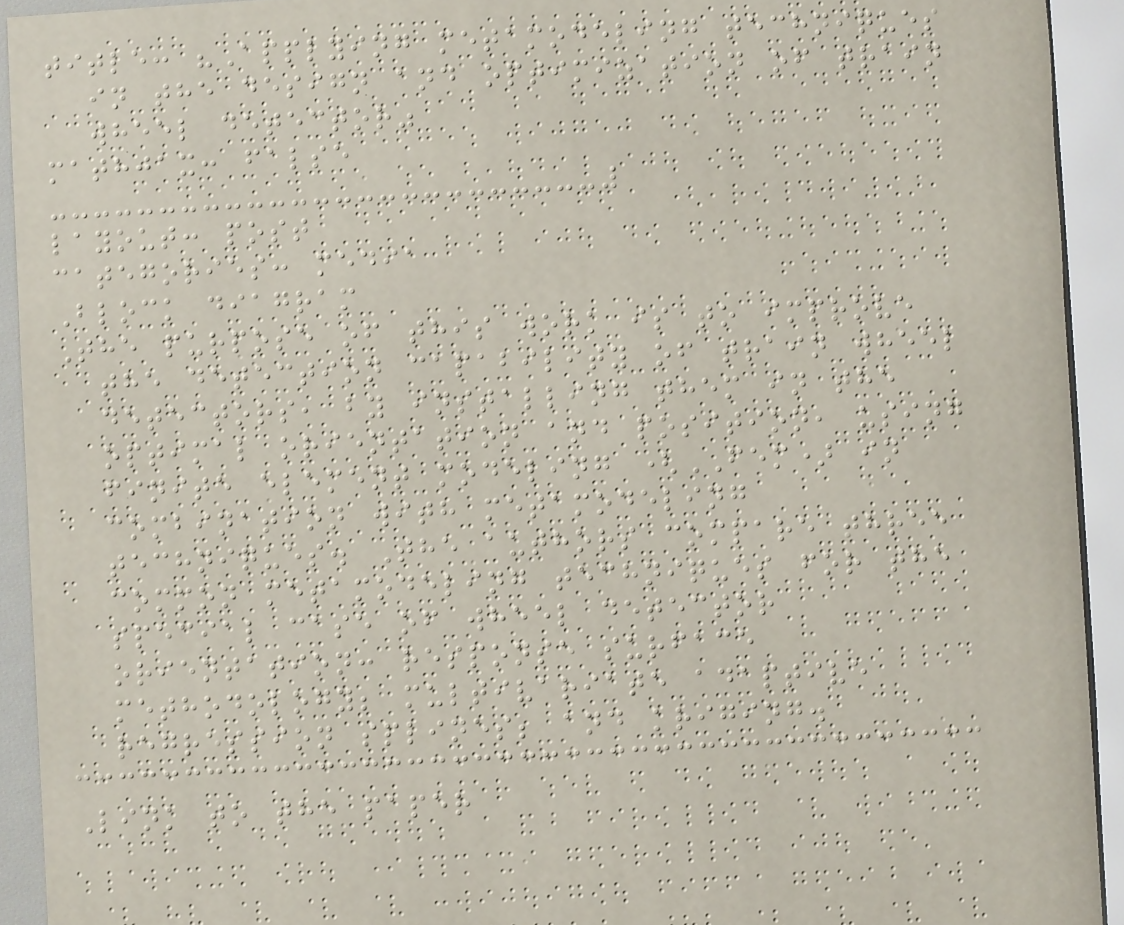title: "Applying metamodeling techniques
in the design and optimization of train
wheel detector"
mathjax: false
layout: post
categories: media
Block diagram
The purpose of this work is to improve
the detection capability of train wheel
detectors, by installing them in the
optimal orientation and position, using
finite element modeling (FEM) in
combination with metamodeling
techniques. The authors compare three
common metamodeling techniques for the
special case of wheel detector
orientation: response surface
methodology; multivariate adaptive
regression splines; and kriging.
Link to the paper
